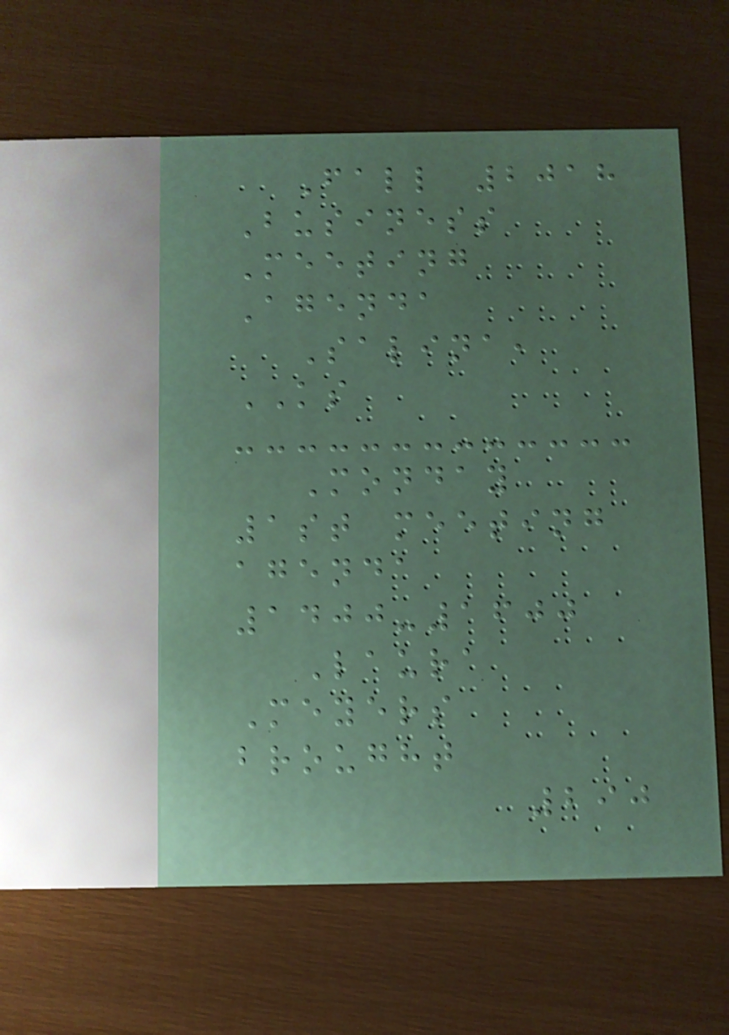Fall 2018
Business
Meeting
Agenda
Salina,
KS
Monday
1st meeting
agenda
1400-1600
Laura
Meyers
brought
290
